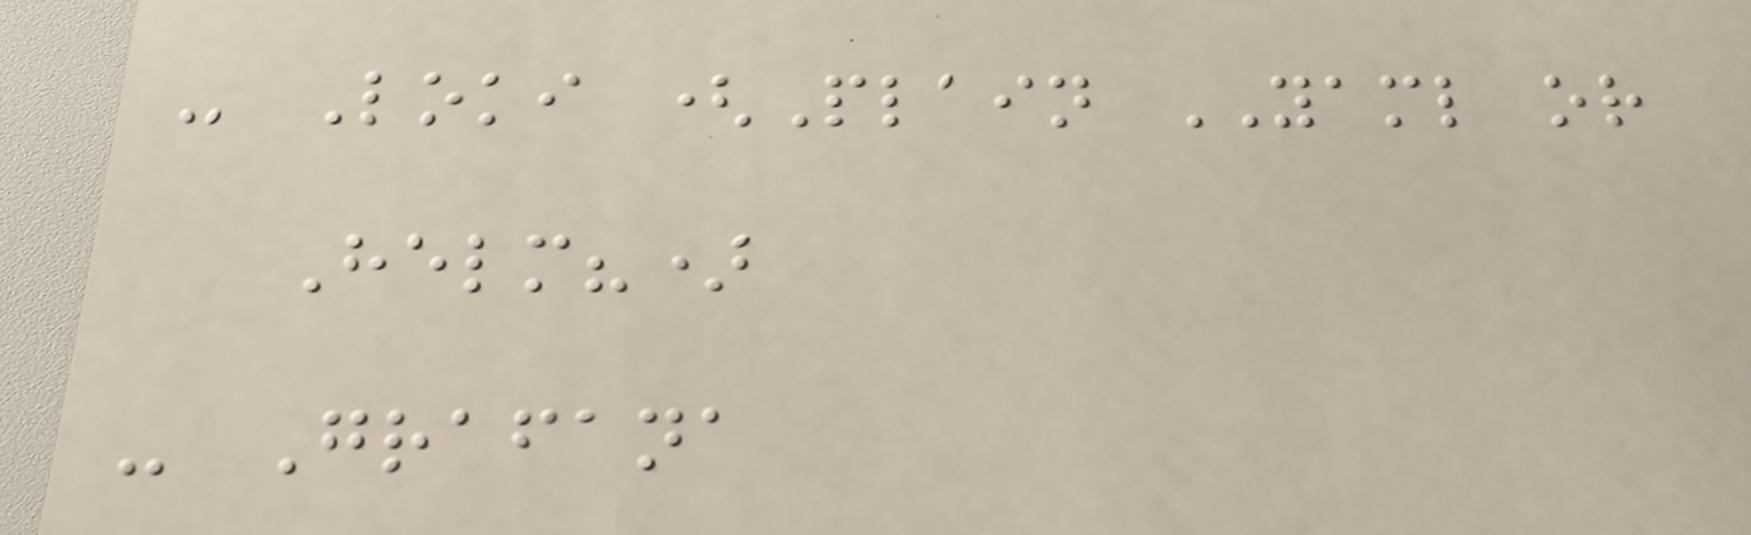- Loki (Plain YAML or
Helm?)
- Grafana
